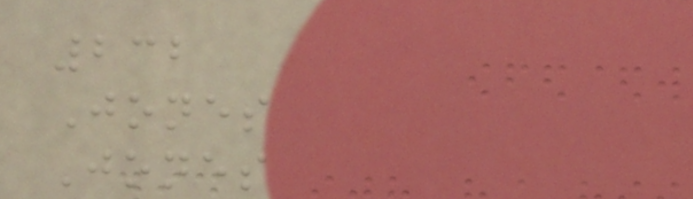232
Jones
Jones
